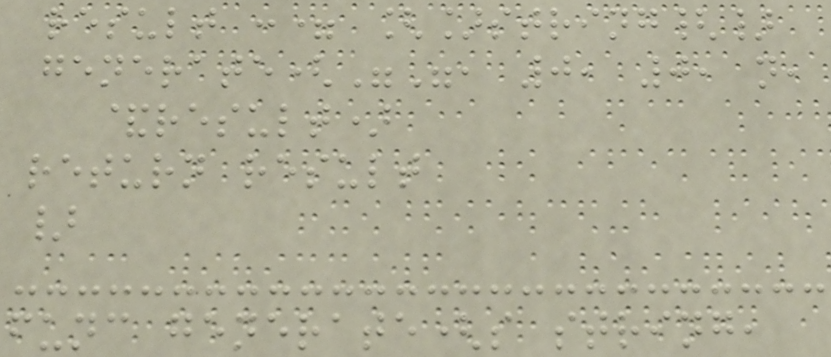result := []string{}
generate("", 0, 0, n,
&result)
return result
}
func generate(s string,
